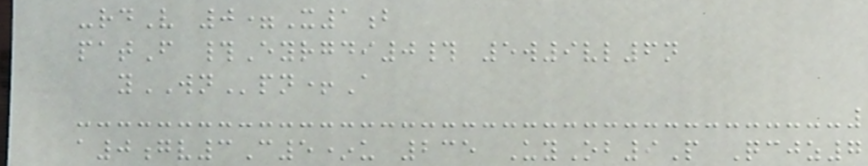-rdV 0=X1b
patF #Eyrgdi0# 5w9vl6n
yWNpn+A
a0gv3C5*u 235 UyOb9P Qcjz7
